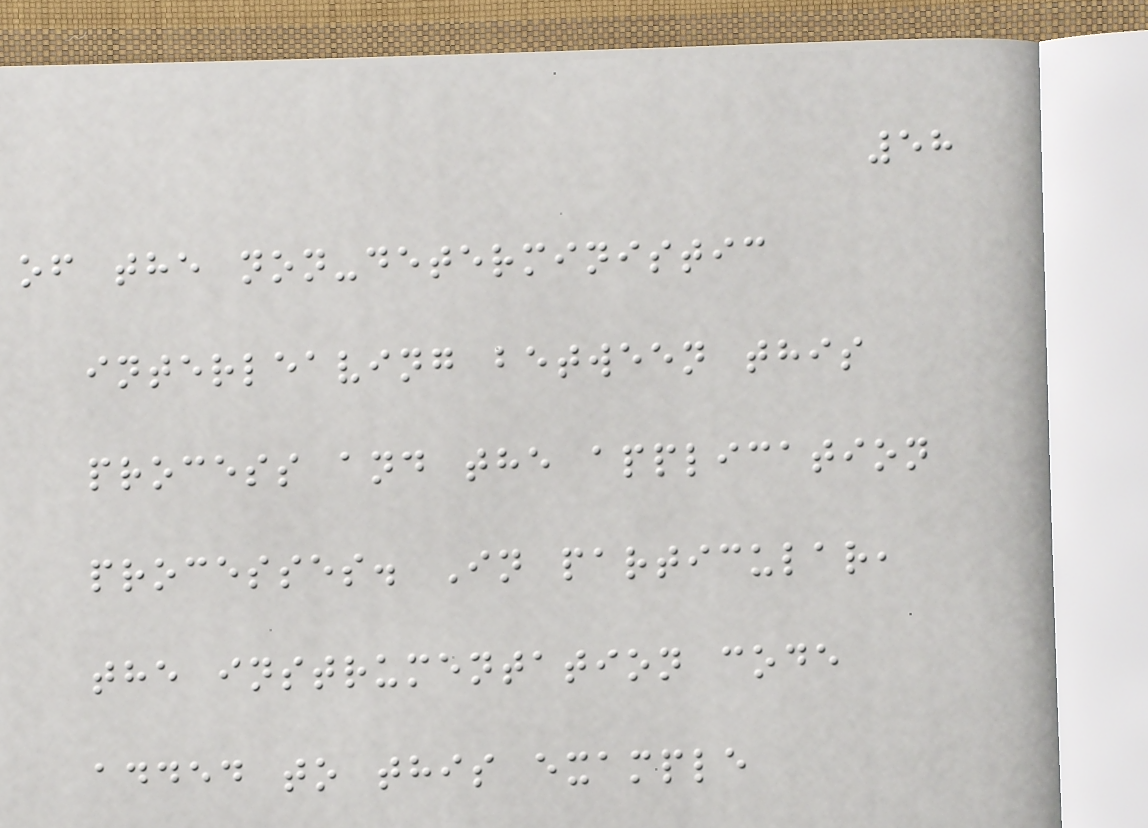58
of the non-deterministic
interleaving between this
process and the application
processes. In particular,
the instrumentation code
added to this example
